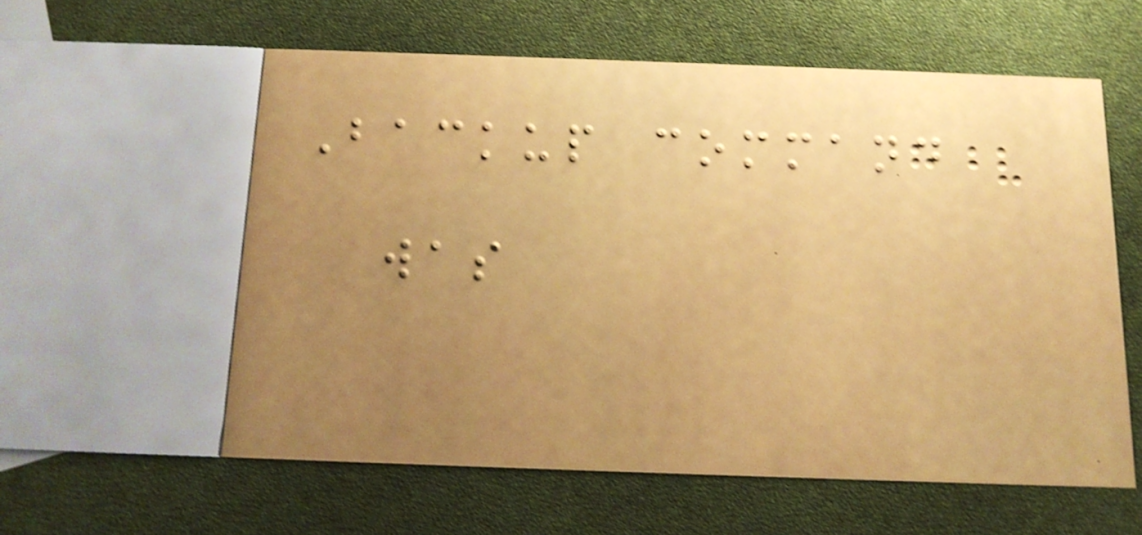Backup command
was
